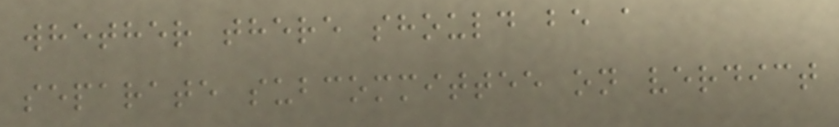whether there should be a
separate subcommittee on verdict
